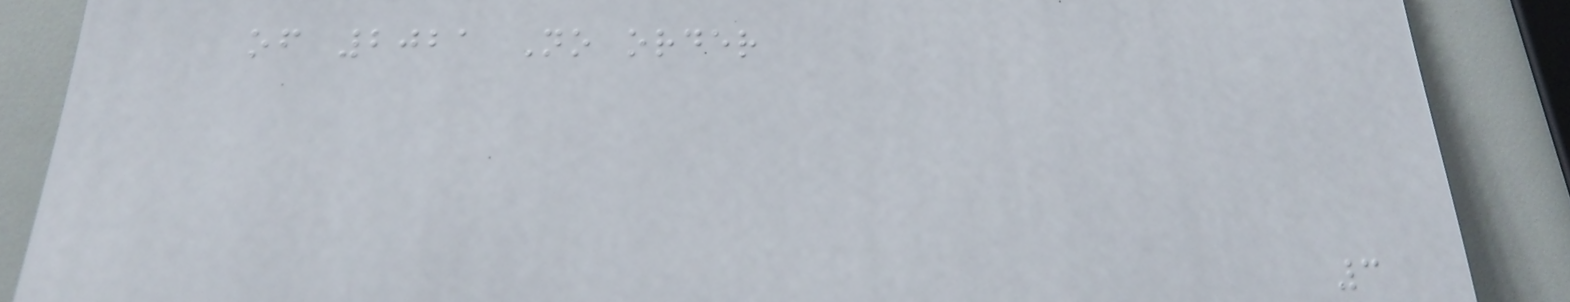of 2021 No order
3
